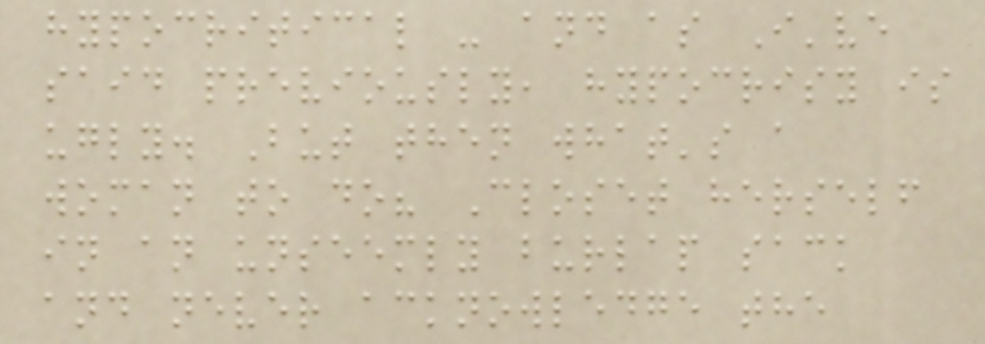hypocritical - and as I've
said previously, hypocrisy is
ugly. But then what's a
woman to do? Closet herself
in an unseemly burlap sack
and never acknowledge the
